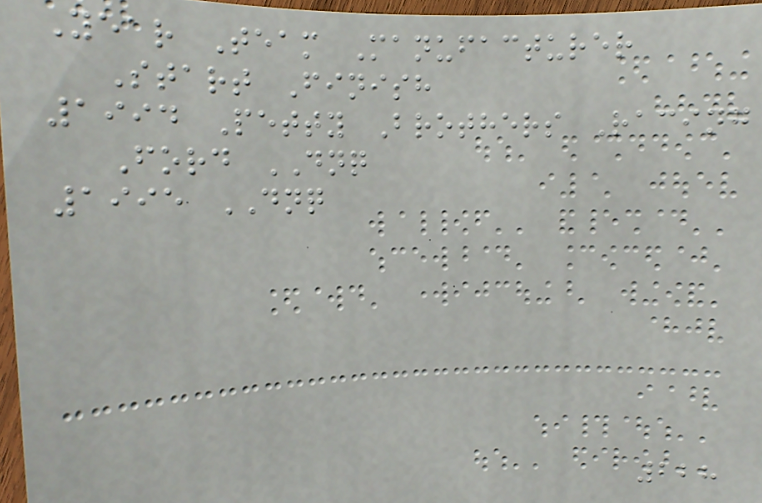Year Team Manufacturer
Start Finish
1994 Petty Brothers Racing
Ford DNQ
1995 DNQ
228
